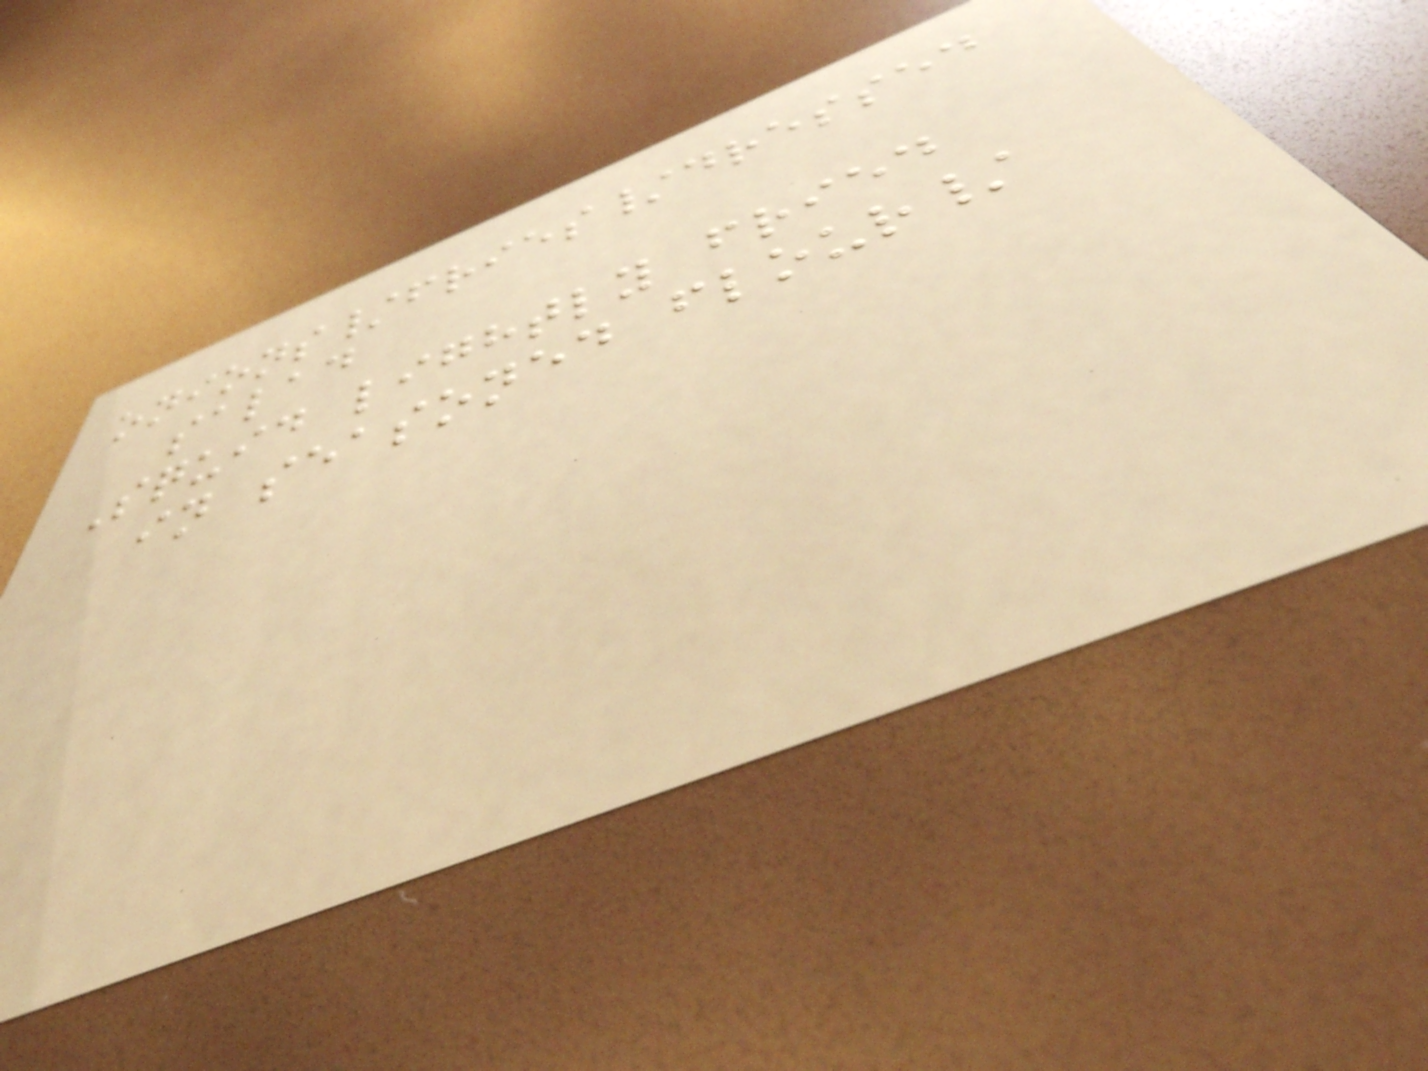onions/fries/dressed
salad
Squid lightly fried
in seasoned flour/
